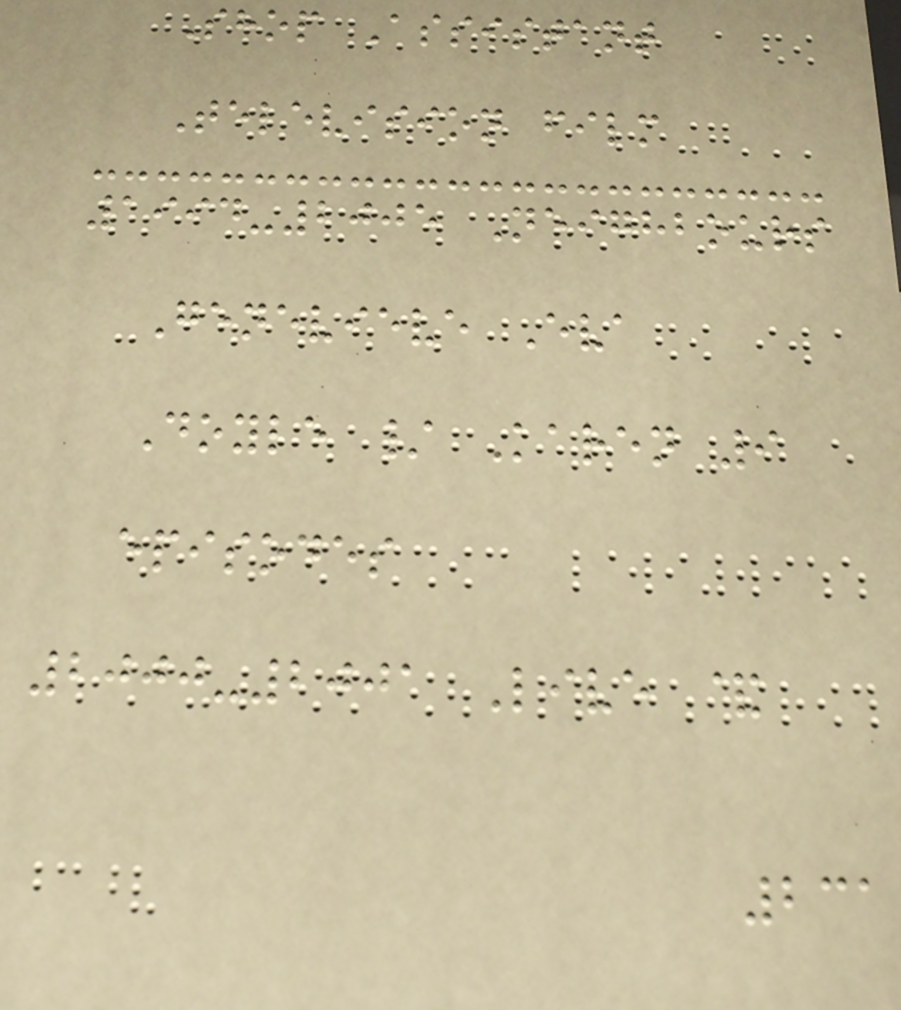Shop Assistant
Television film
1994-2005 Neighbours
Genevieve Eva
Doyle / Karen 9
episodes
2000-2001 Live &
231
